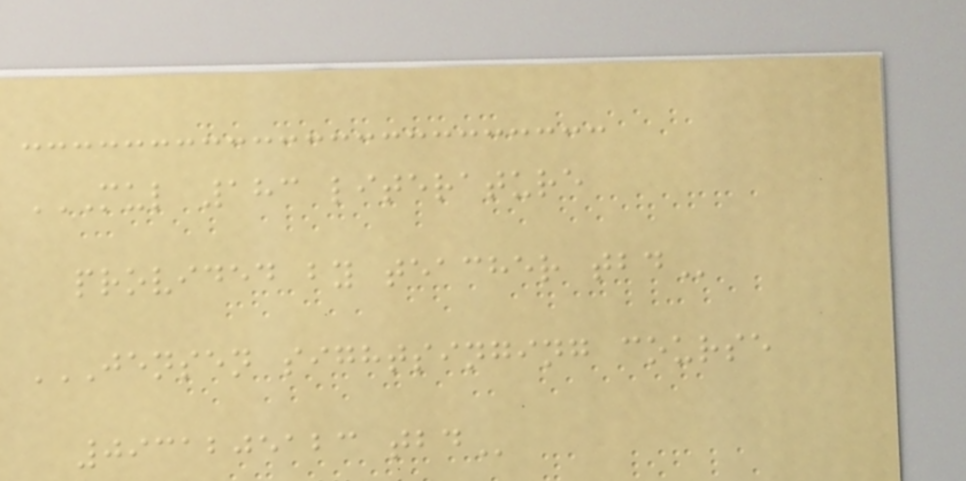MUL 183 LITERATURE
PROVIDED BY TEACHER TBD
JENSEN SIGHTSINGING COURSE
0931205123 TBD
